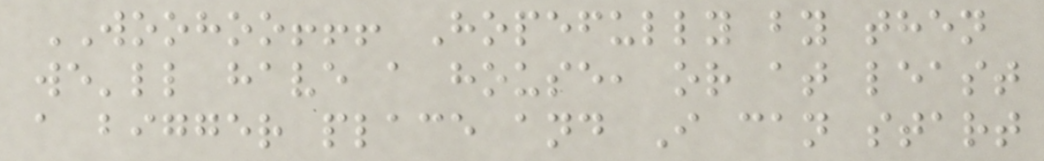WOOHOO!!! Hopefully by then
we'll have a house, or at least
a bigger place and I can start
